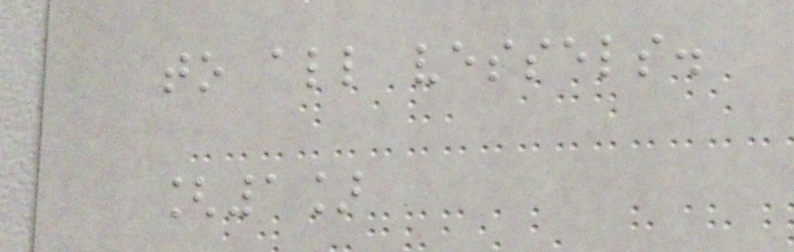to all vessels.
[1]
